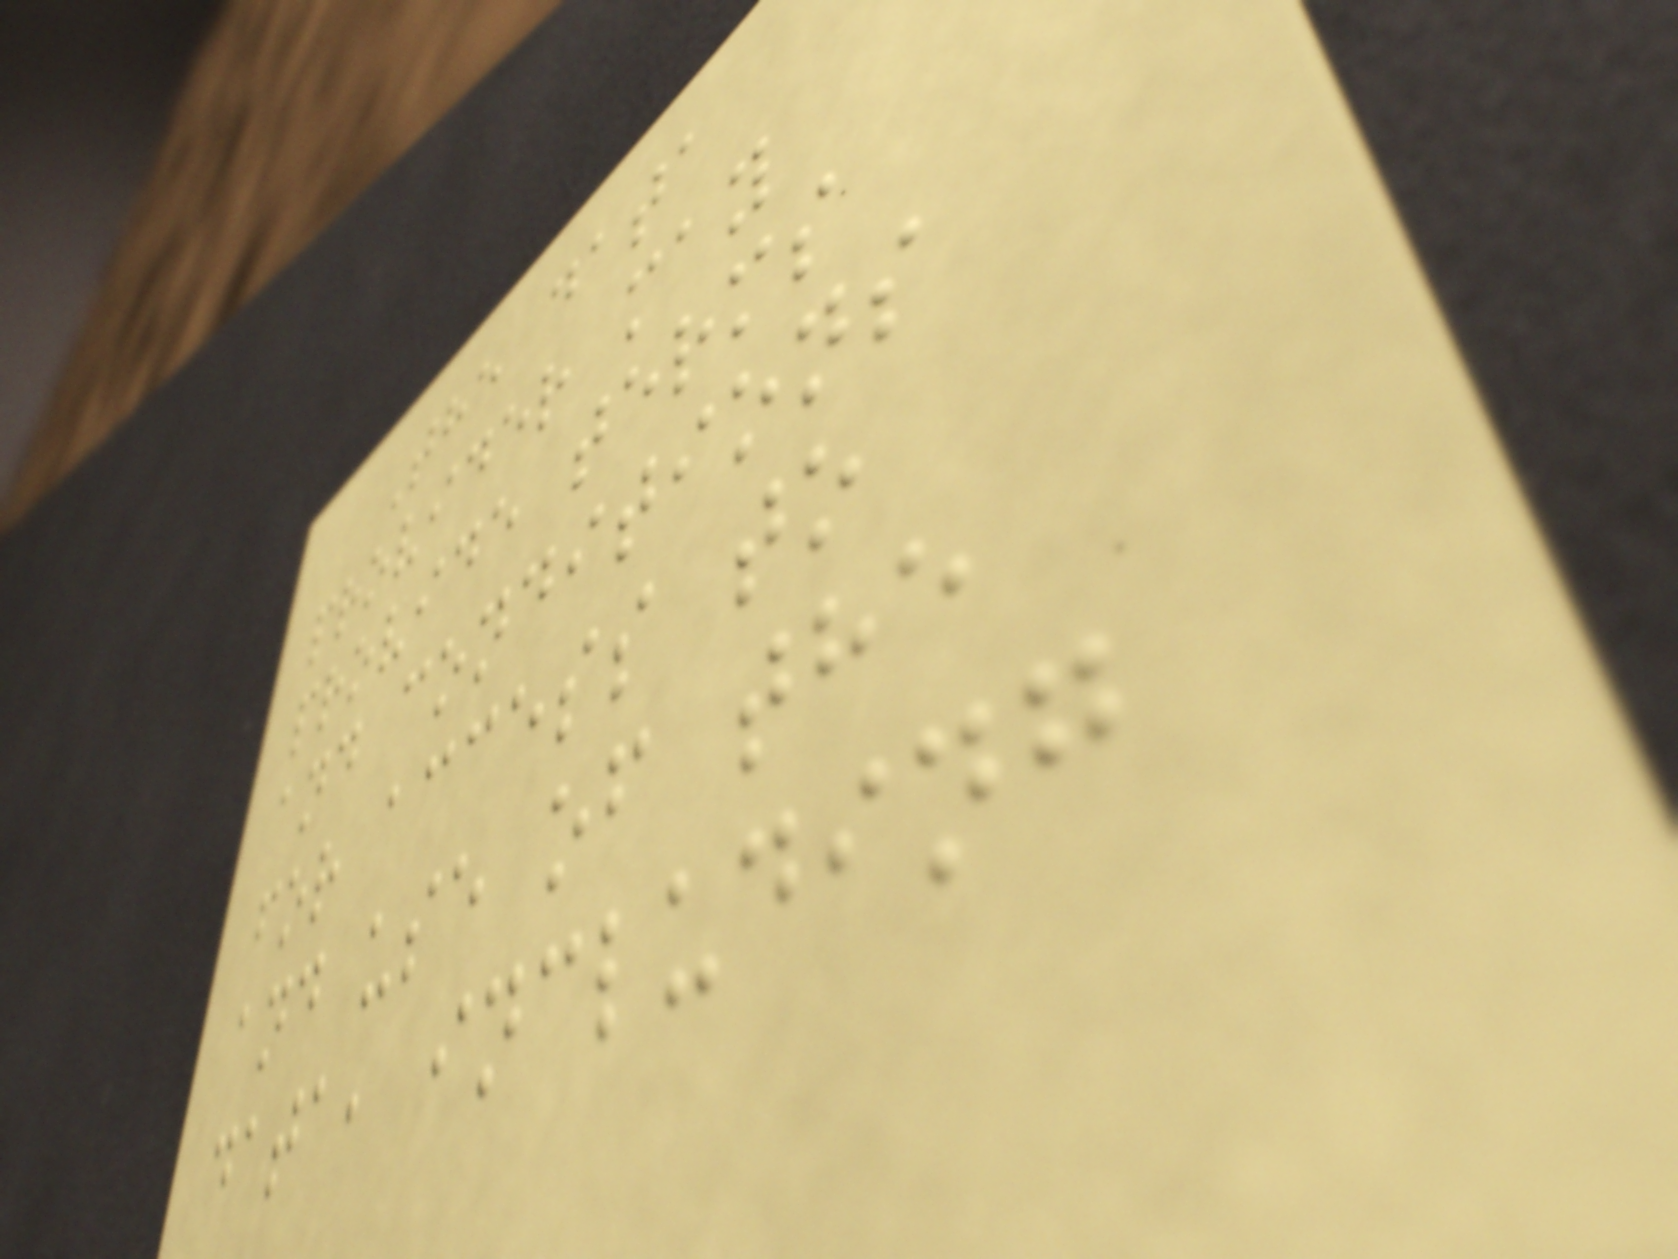The data
provider may
provide terms
and conditions
for access to
and use of the
data, including
